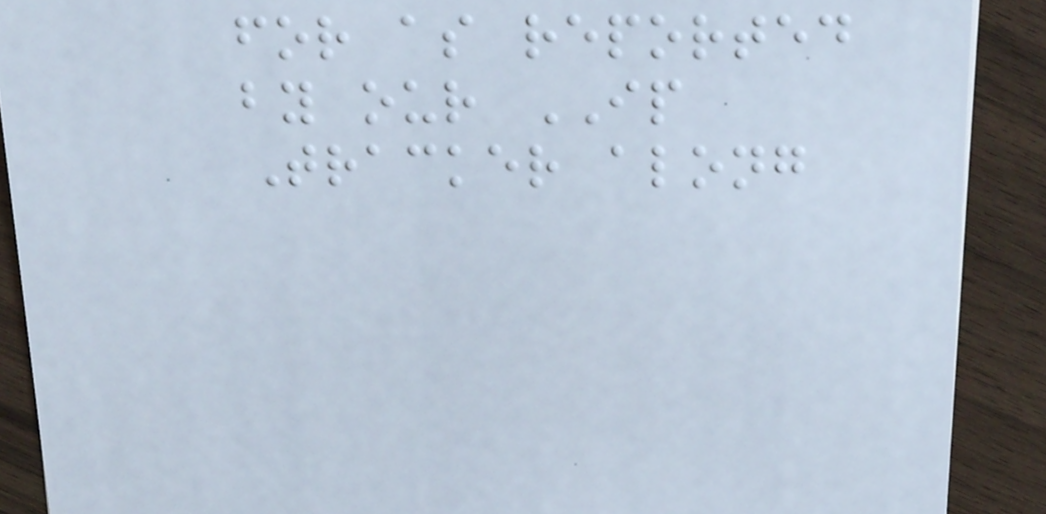for as reported
by our IP
Tracker along
